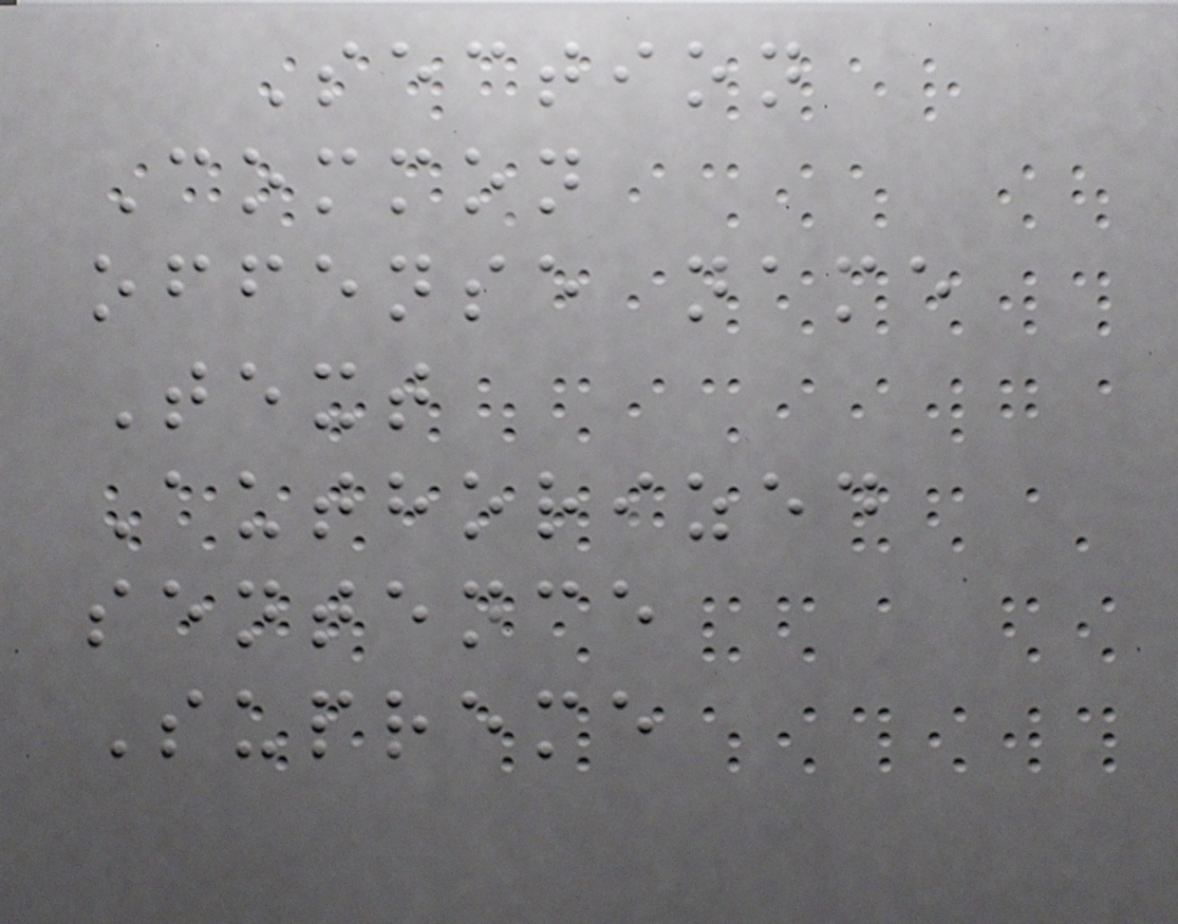Section
Common
offense name
Text
Authorized
sentence
Supreme
